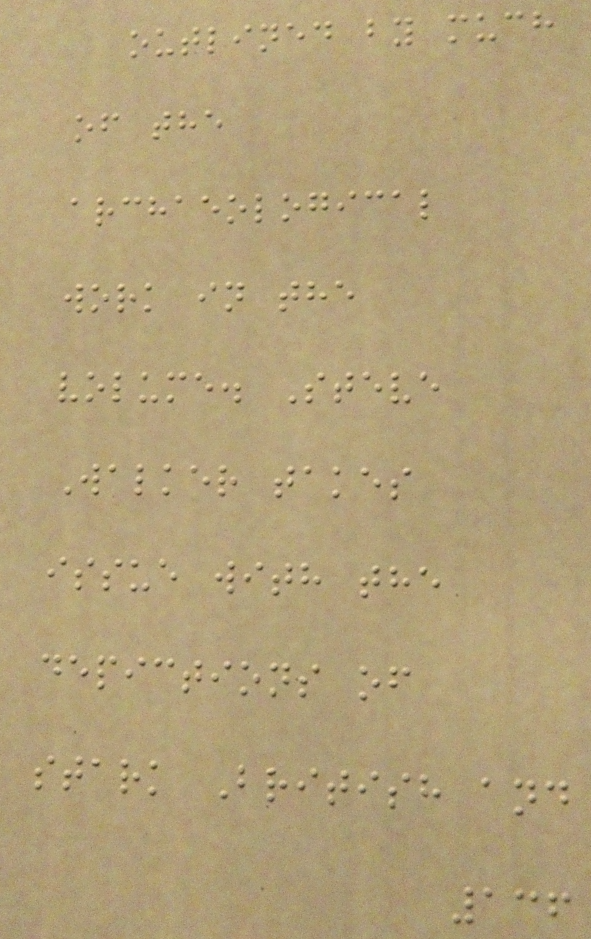outlined by much
of the
archaeological
work in the
volume. Steve
Walker takes
issue with the
depictions of
stark British and
136
